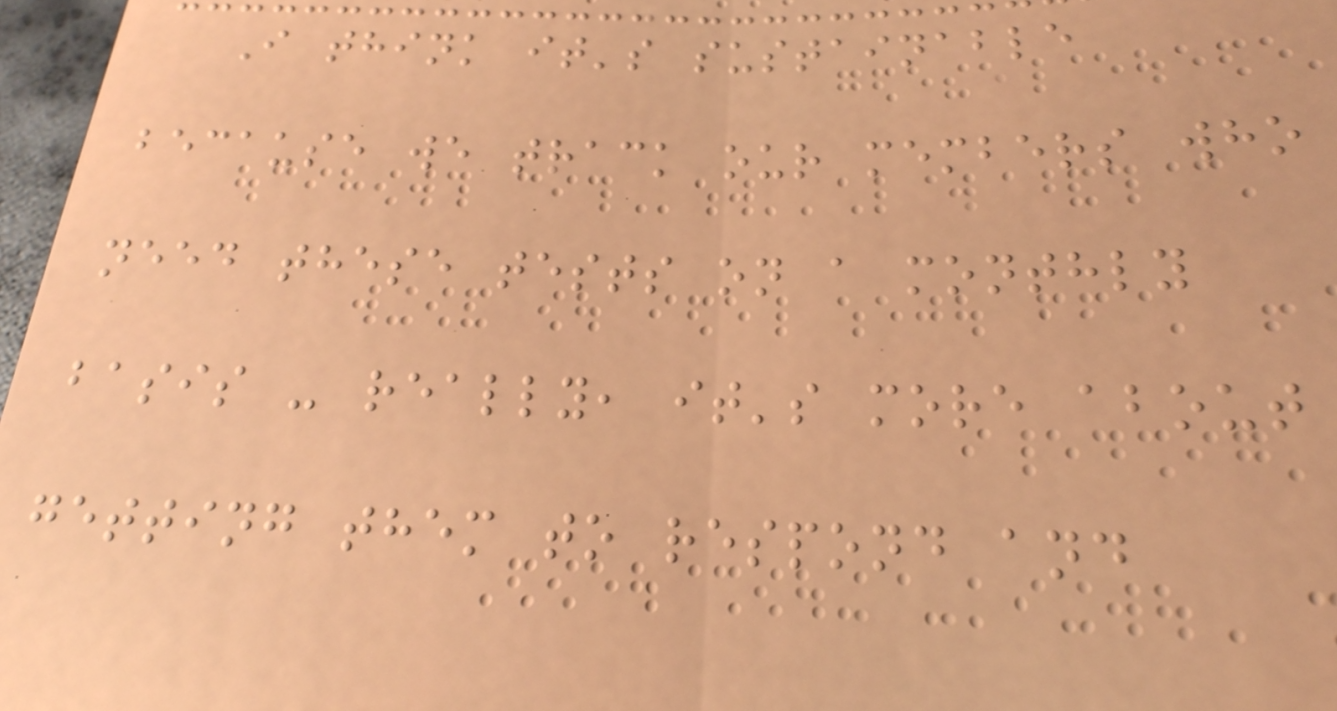I think it's sustainable
because we track our members who
need these tests on a monthly
basis - really, it's more about
getting them to respond and
